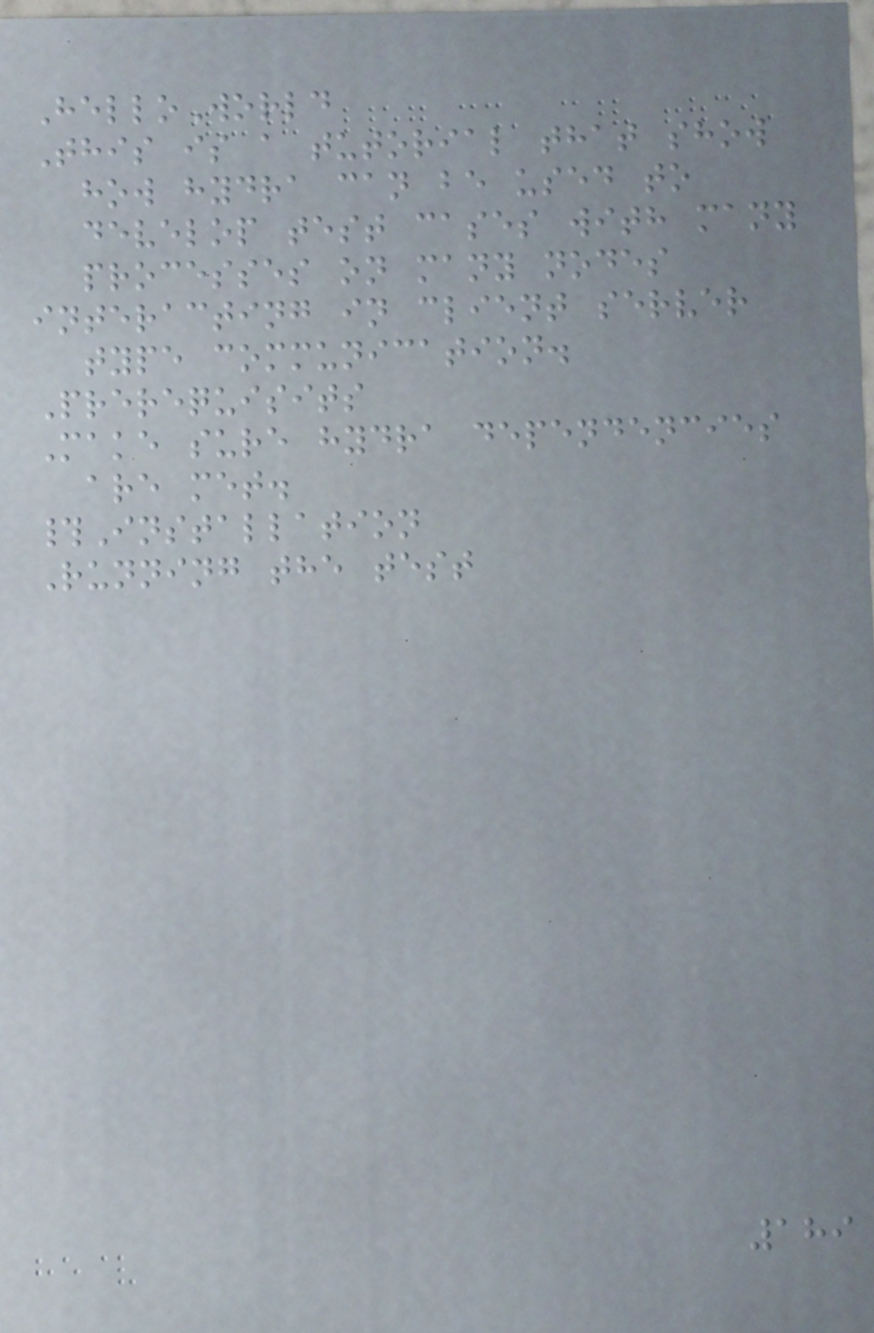HelloWorld
This is a tutorial that show
how hydra can be used to
develop test cases with many
processes on many nodes
interacting in client server
type communication.
Prerequisits
Make sure hydra dependencies
are met.
#Installation
Running the test
189
